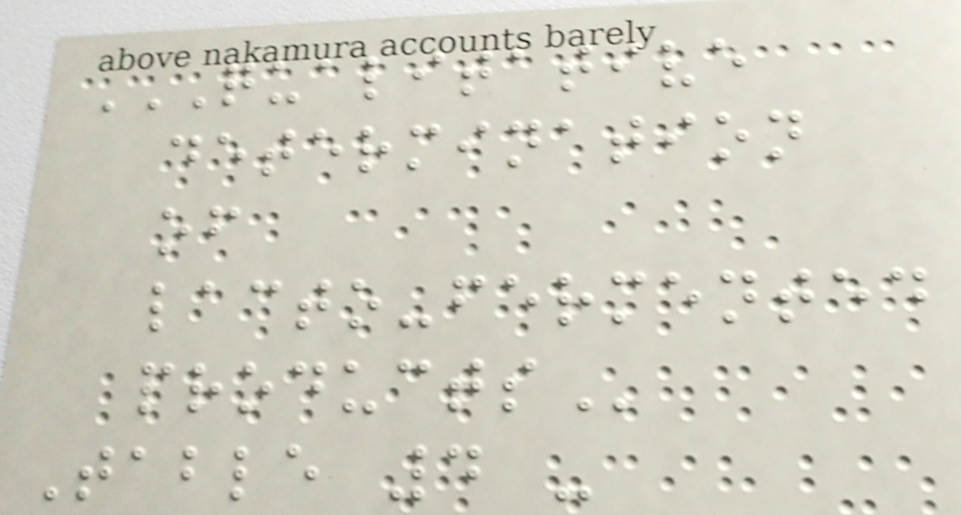QUALITATIVE
DETERMINATION
OF
LACTO-FERMENTED
PRODUCTS
Table 4 -
